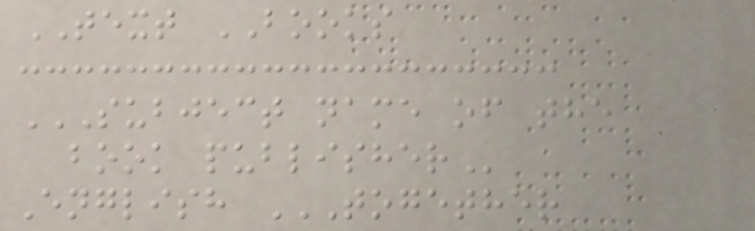TEXT BOOKS
SUBJECT NAME OF THE
BOOK PUBLISHER
English TOGETHER
